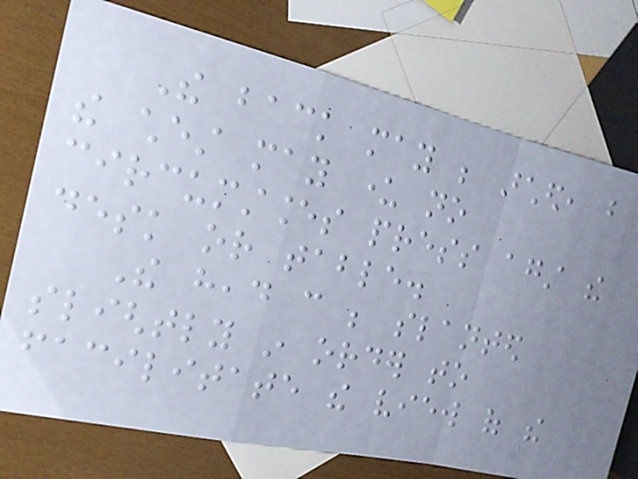The back may be arched, but
the chest may under no
circumstances press against the
desk or table.
The head can be slanted
slightly in order to
facilitate the view of the
